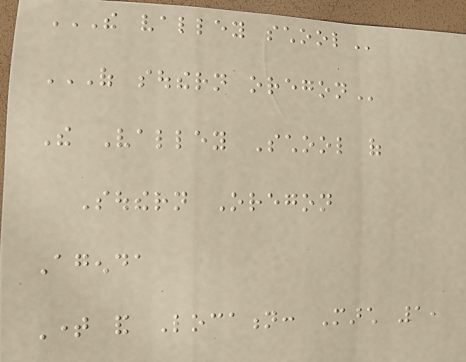THE VALLEY SCHOOL
OF SOUTHERN OREGON
The Valley School of
Southern Oregon
Agenda
Time and Location: March 1,
